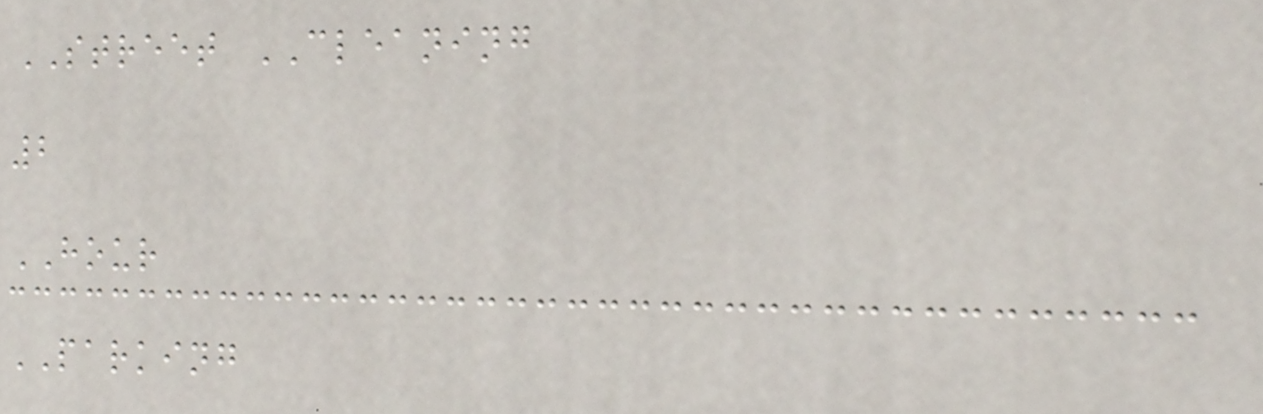STREET CLEANING
2
HOUR
PARKING
